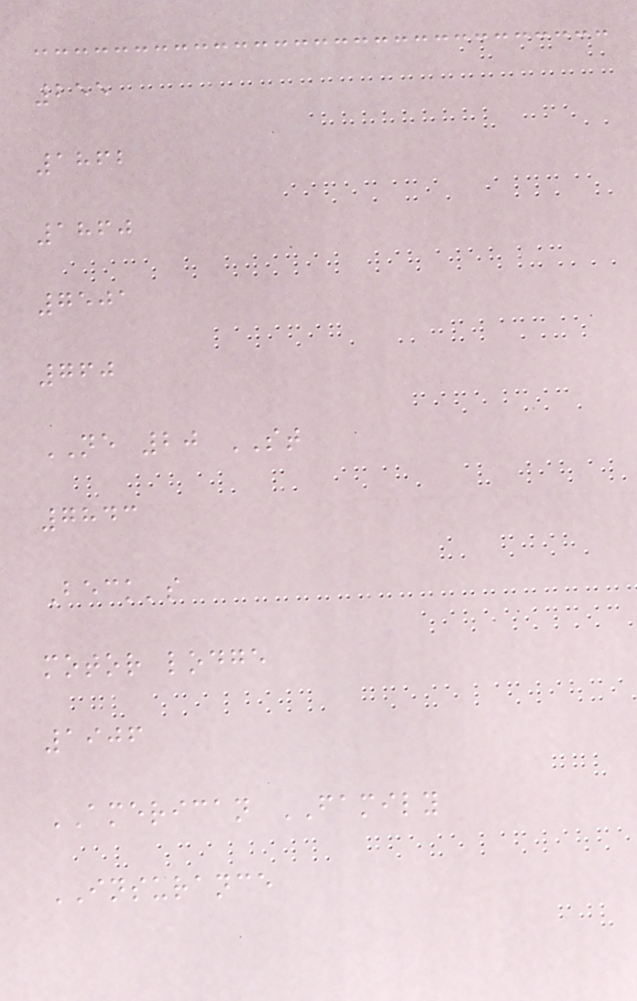255
1862
1860
7501
760
NE 20 ST
7843
Beck's
motor lodge
1906
AMERICAN FAMILY
INSURANCE
